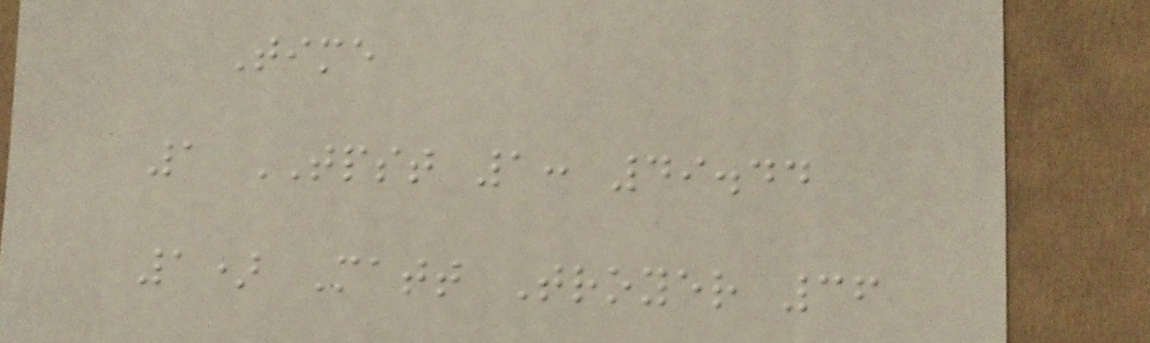Time
1 TPST 1: 49.44
1) Matt Troyer 36
